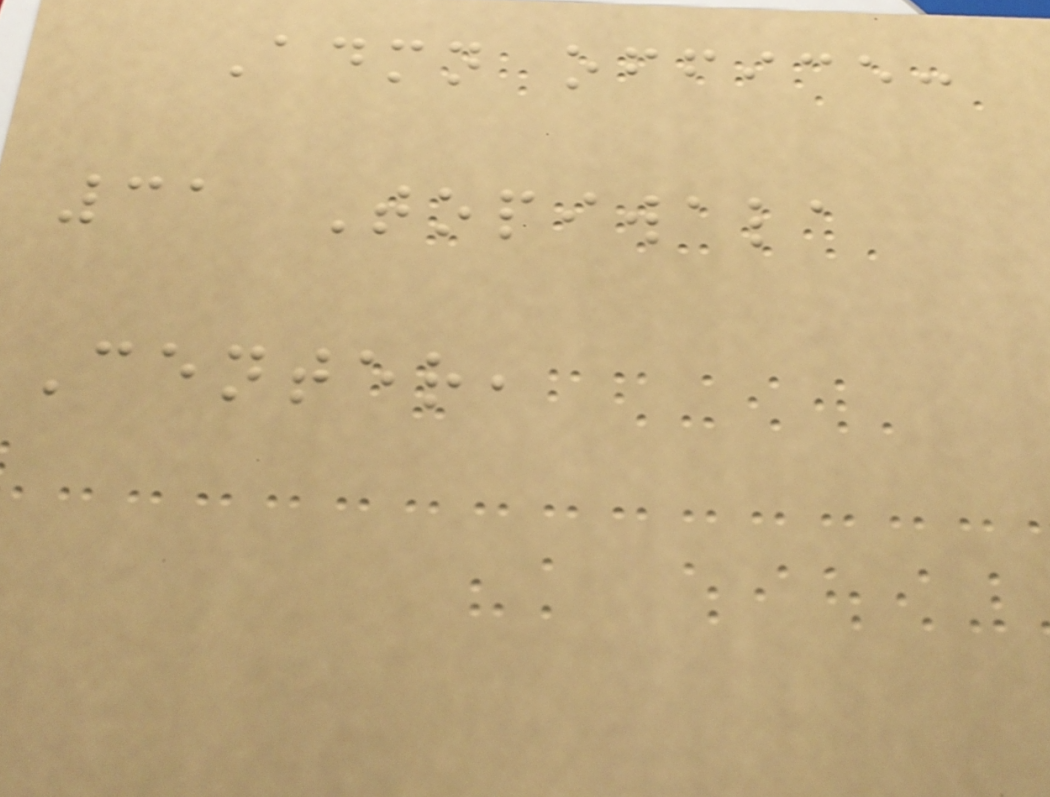Admn office:
31 Topiwala
Center,
